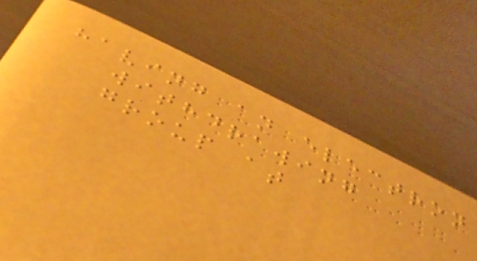having an electron
withdrawing
group at
